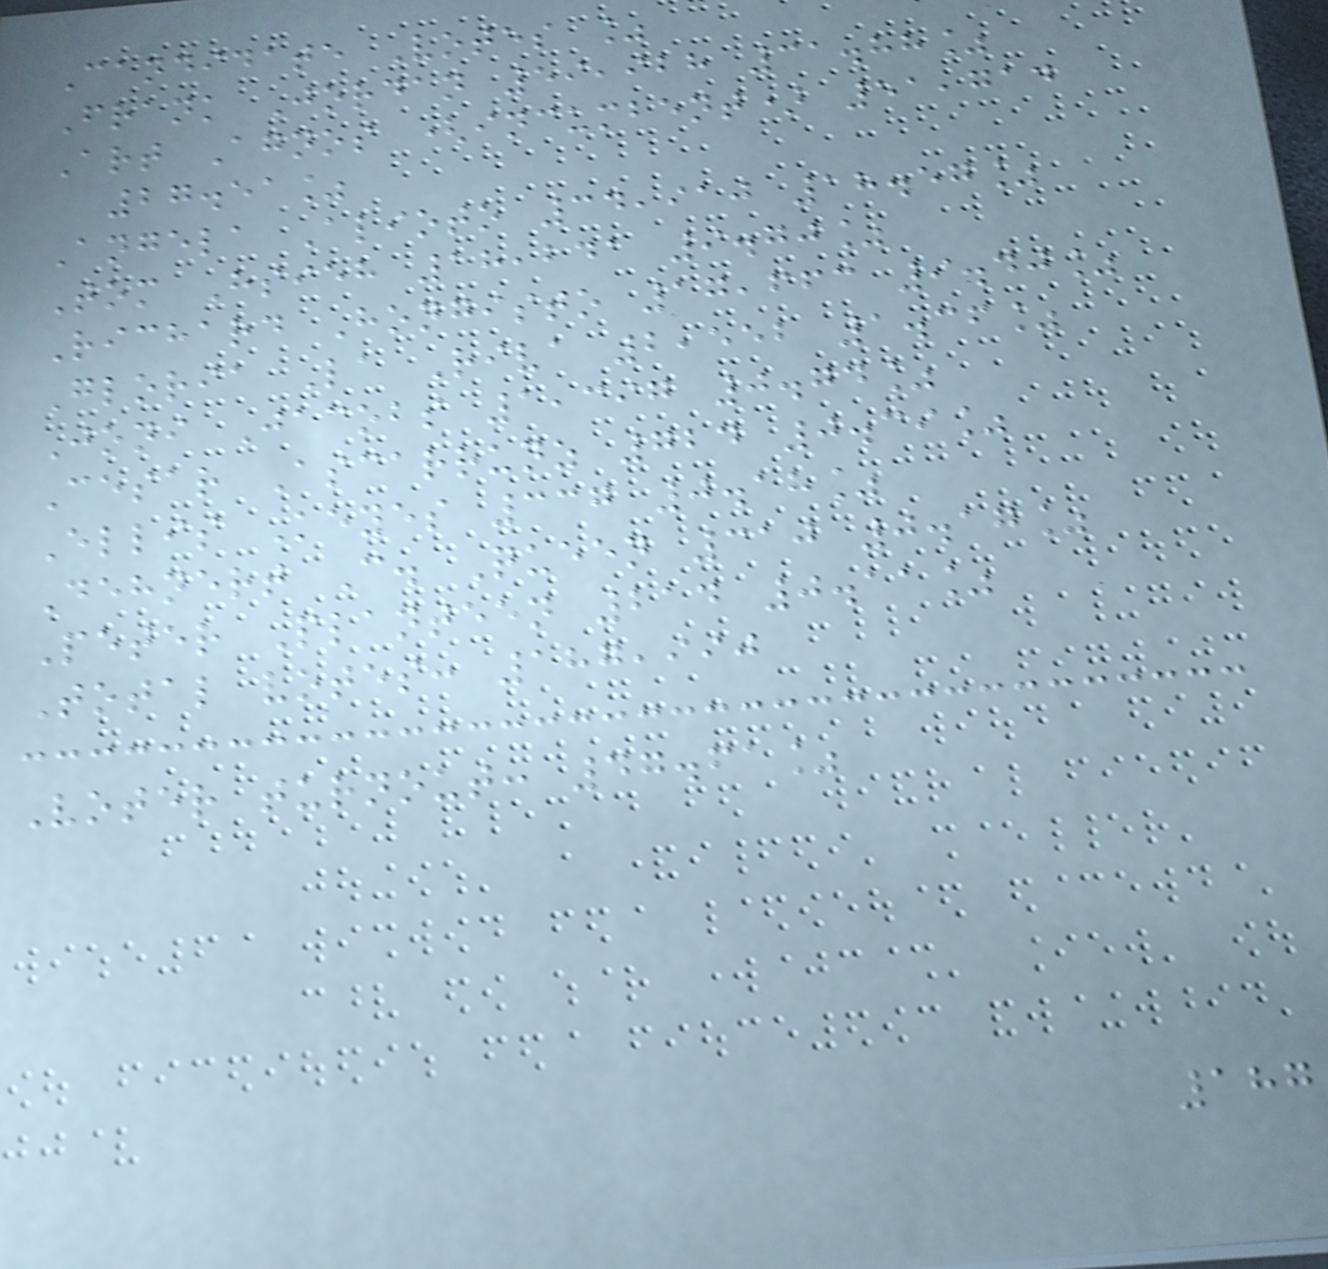Candidate Votes %
Frank Jordan 59,928 31.88%
Art Agnos (incumbent) 51,714
27.51%
Angela Alioto 34,910 18.57%
Tom Hsieh 18,241 9.70%
Richard Hongisto 17,663 9.40%
Gloria La Riva 2,552 1.36%
Joni Jacobs 1,397 0.74%
Cesar Ascarrunz 724 0.39%
Ellis Keyes 337 0.18%
Dehnert C. Queen 310 0.17%
Peter Planteen 214 0.11%
Total votes: 187,990
Voter turnout: 47.61%
187
